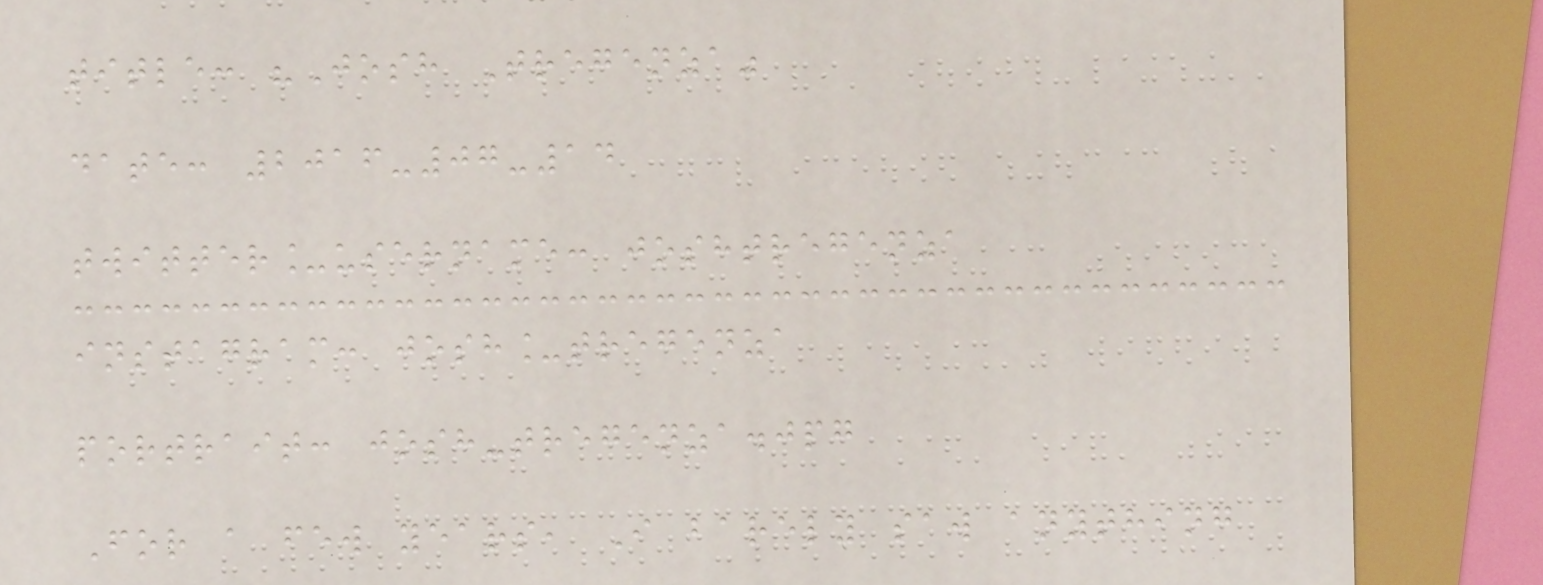title: "Josh Tregenza"
date: 2016-07-14
twitter_username: joshtregenza
instagram: josh_tregenza
portrait: josh-tregenza.jpg
For a few years, I barely saw anything
